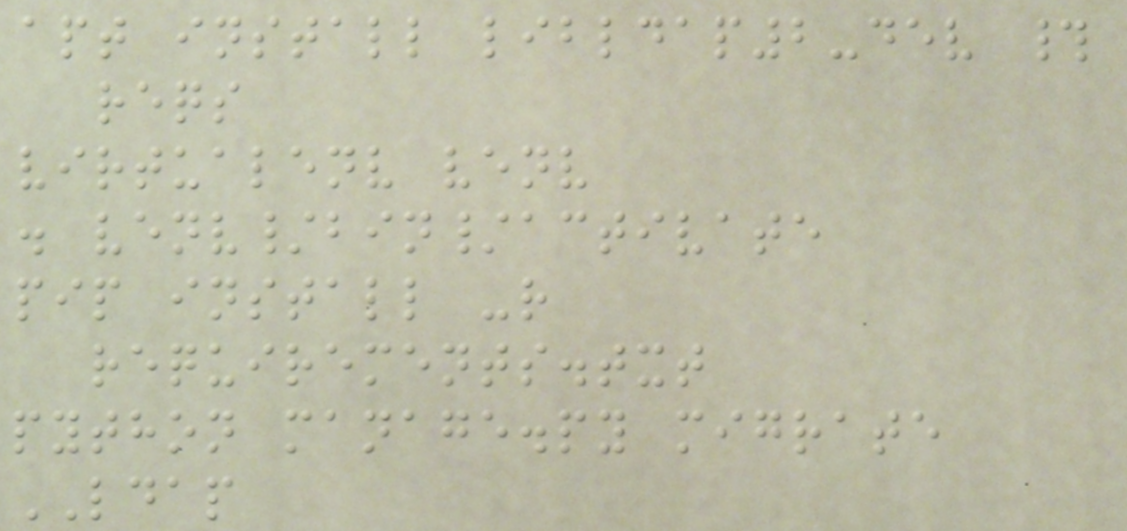apt install libldap2-dev #
reqs
virtualenv venv
. venv/bin/activate
pip install -r
requirements.txt
python manage.py migrate
LDAP
